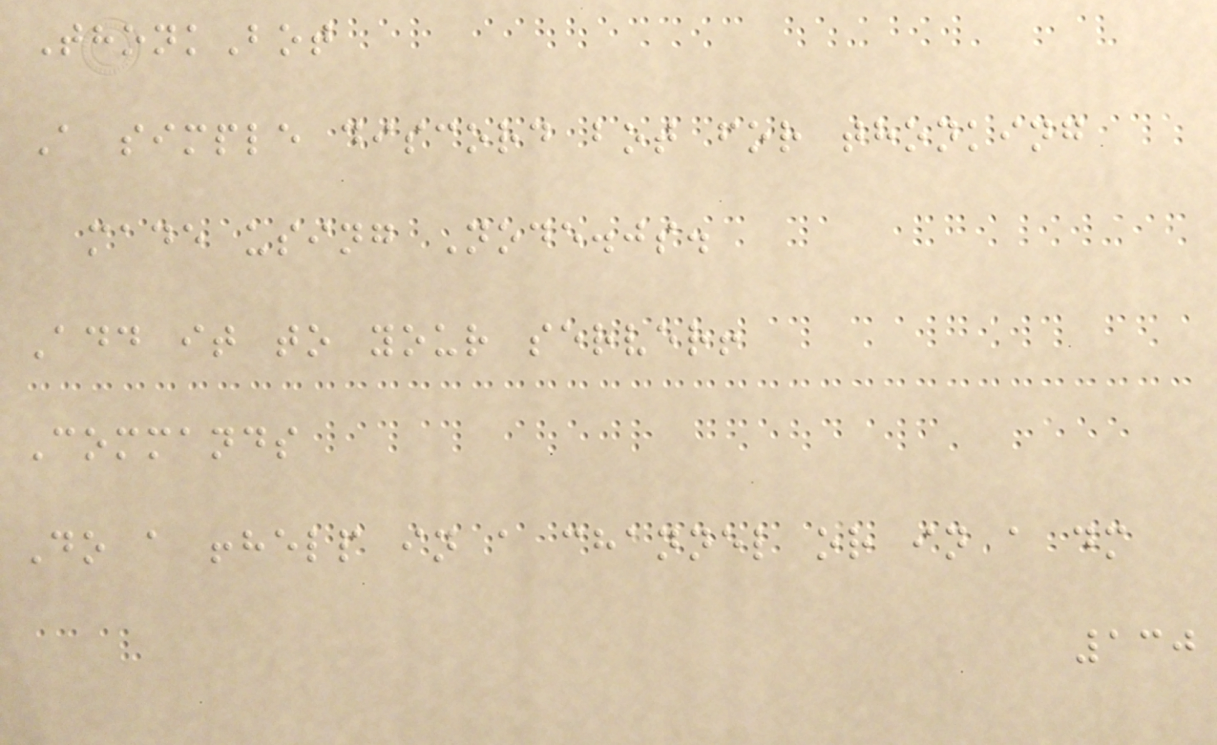ThonkBot
A simple discord bot for thonking
made using Node.js.
Add it to your server!
Commands
Do a !help in a channel or in a dm
130
